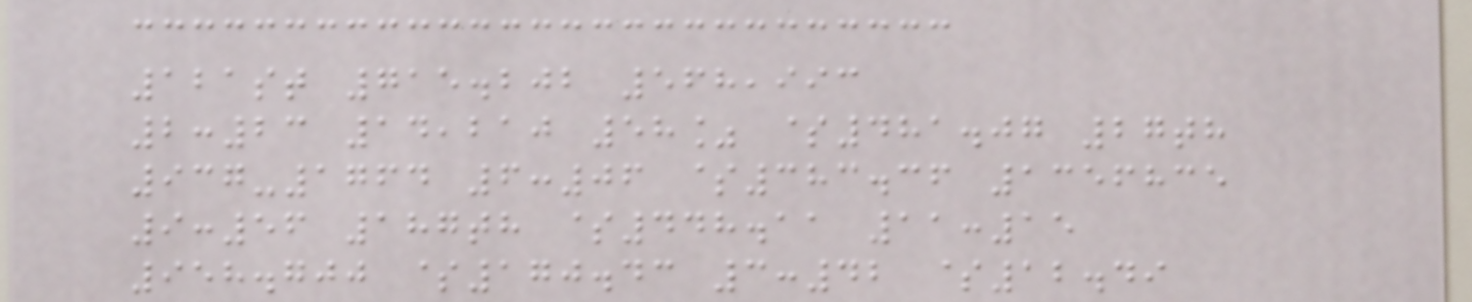121st 715.202 568,993
2:23 14,210 58% $481.07 27th
937-1764 6:06 $383.36 1356835
9:56 187th $448.11 11:15
958.700 $170.43 3:42 $12.49
